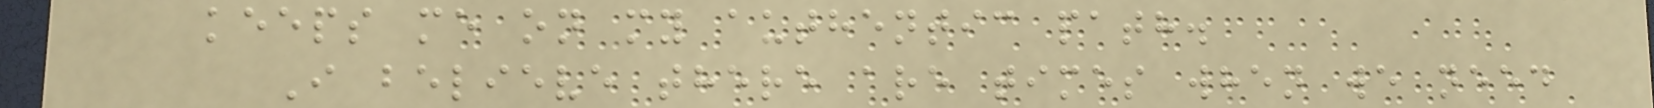keeps me on my authentic path.
I believe there are times when we need
